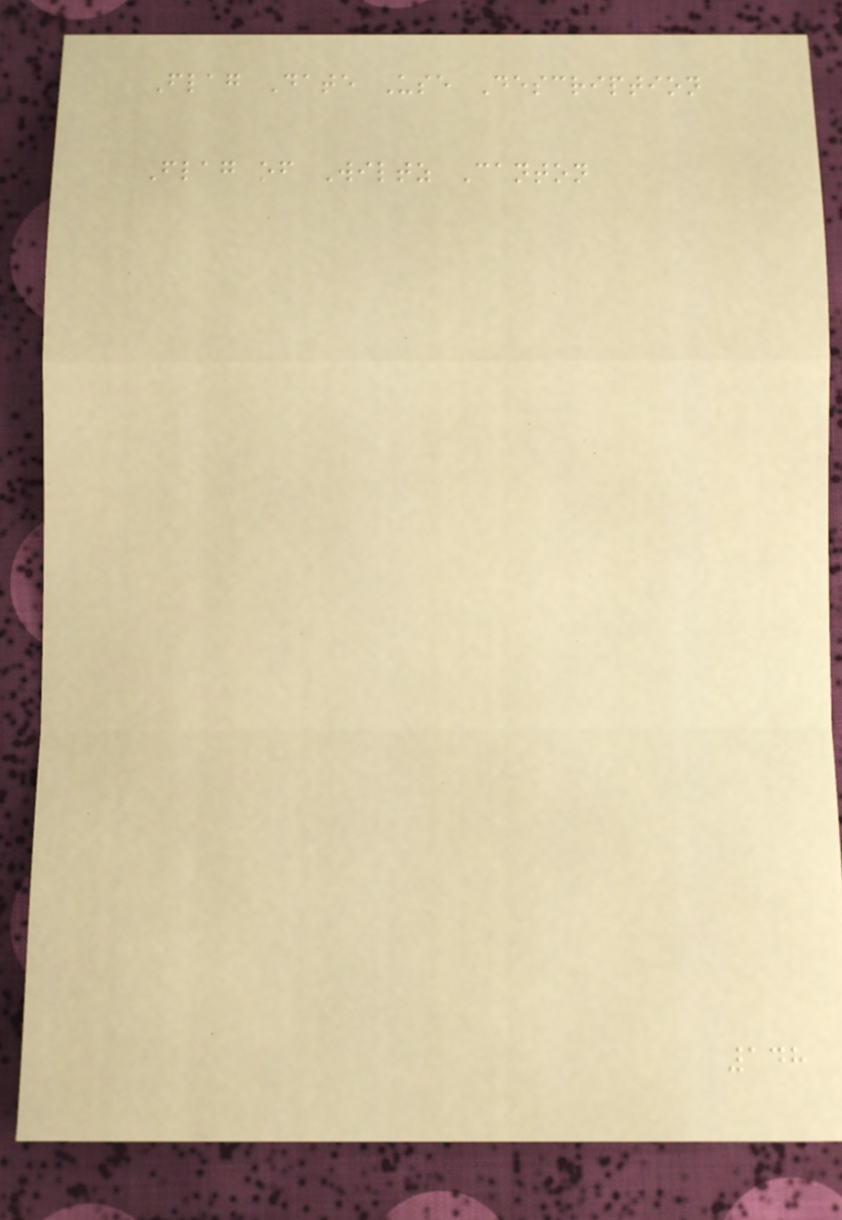Flag Date Use Description
Flag of Wiltz Canton
148
